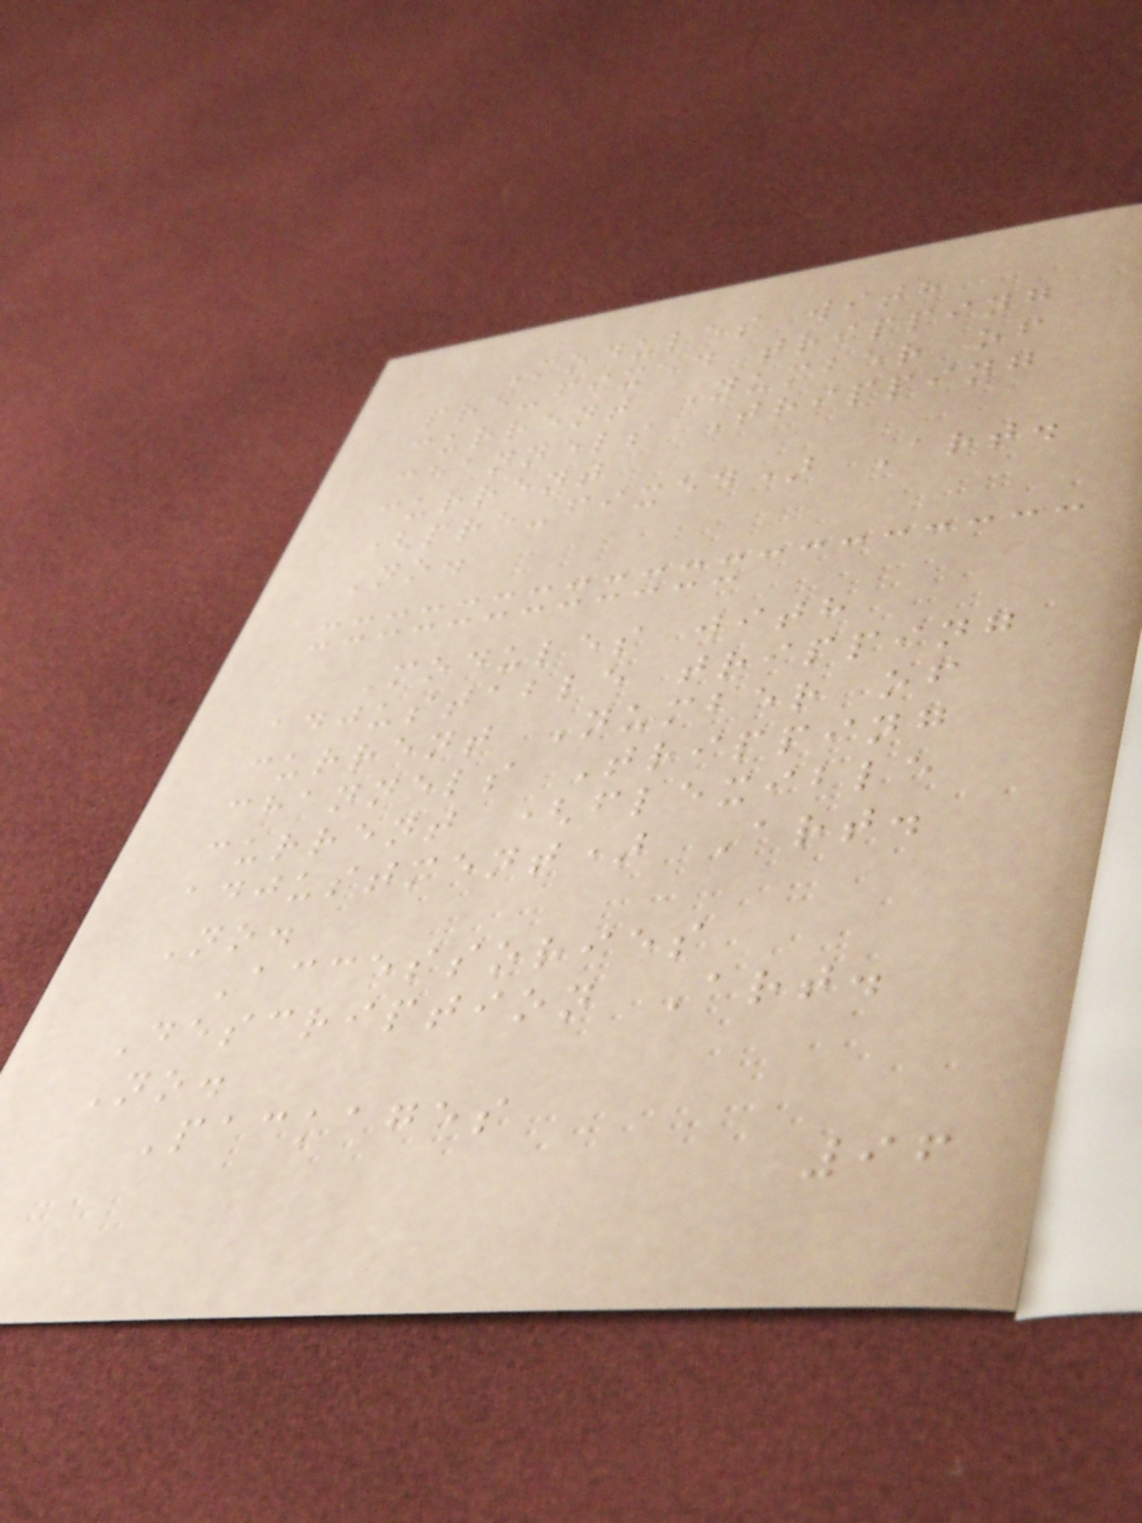Modules with
pre-fixed tripping
current Number of
channels Tripping
current
(pre-fixed) Art.
No.
Modules with
adjustable tripping
current Number of
channels Tripping
current (flexible
adjustment) Art.
No.
Accessories
Description Art.
No.
Packages
96
